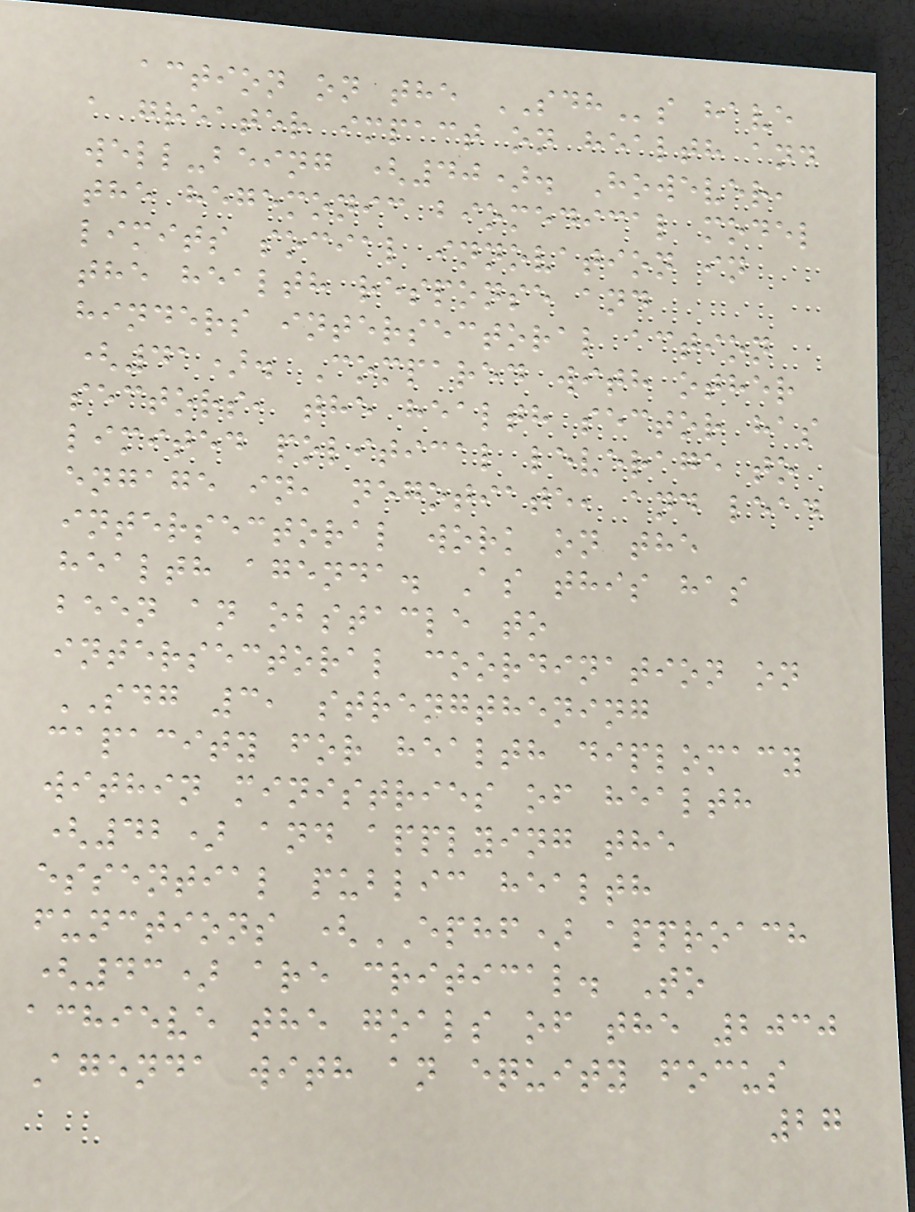action on the SDHs have
a greater impact on health and
well-being (40). However,
the hegemonic biomedical model
limits social innovation in
the health response and
hinders intersectoral action
(41). Compared with other
sectors, the health sector has
limited political leverage to
engage in, negotiate, and lead
intersectoral work on the
health agenda. As this has
been an obstacle to
intersectoral coordination on
SDG 3, strengthening
capacity for health diplomacy
within ministries of health
(42) and applying the
essential public health
functions (EPHF) approach
(43) are critical. To
achieve the goals of the 2030
Agenda with an equity focus
27
